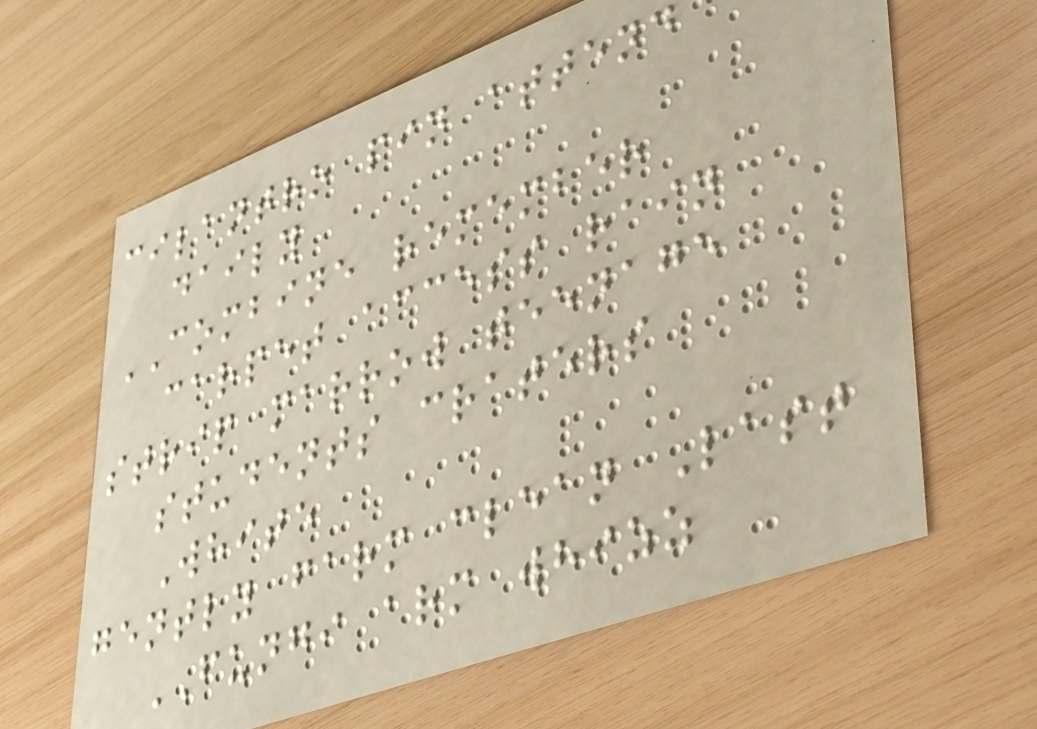cilantro pin attend
daily
COMBINE remember
carpet access rain
strip marrow teenage
students craters
White
gently farm clean Last
FUNGI arm whizz
